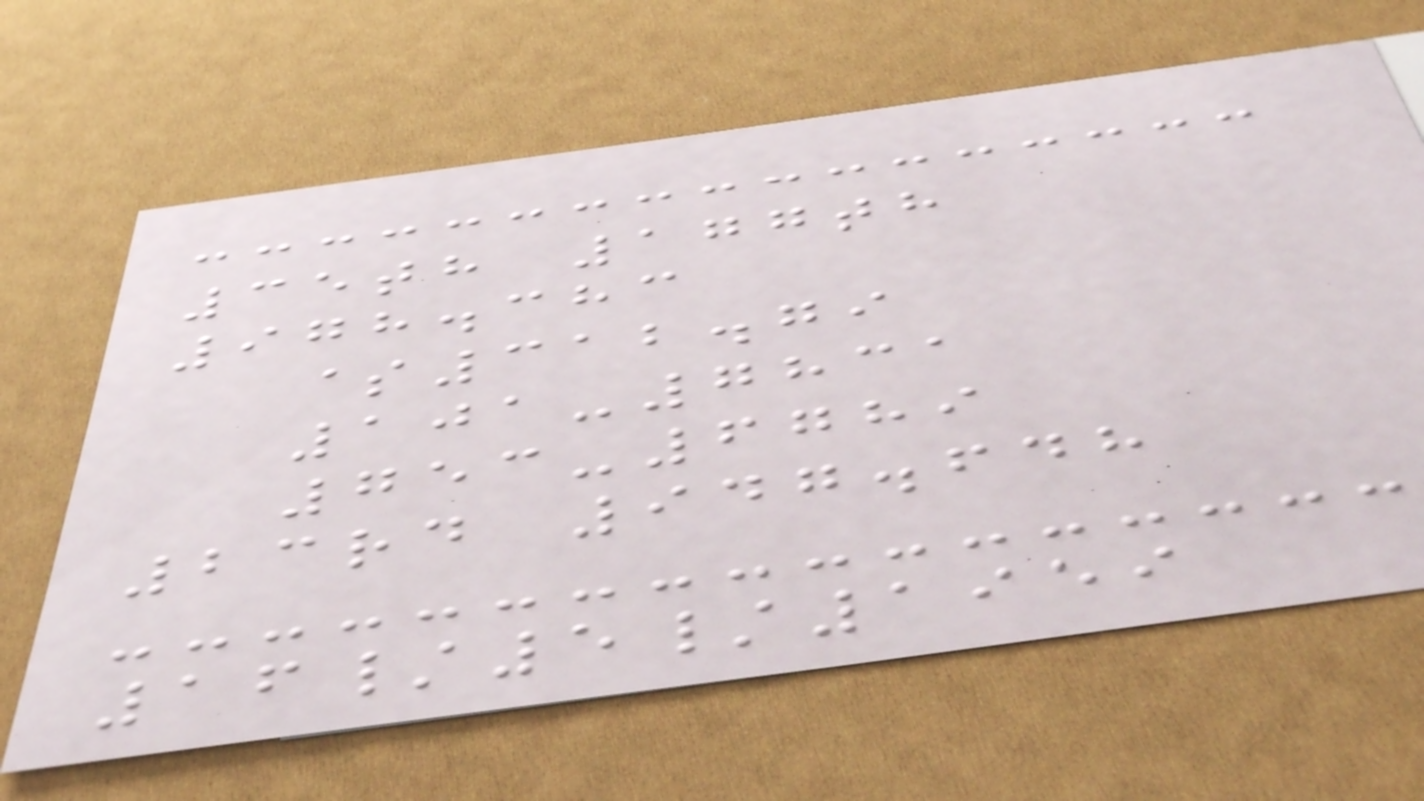35th 177th
978.383
$312.79
101-7831
753-6789
23rd 947.648
16/5/1959
